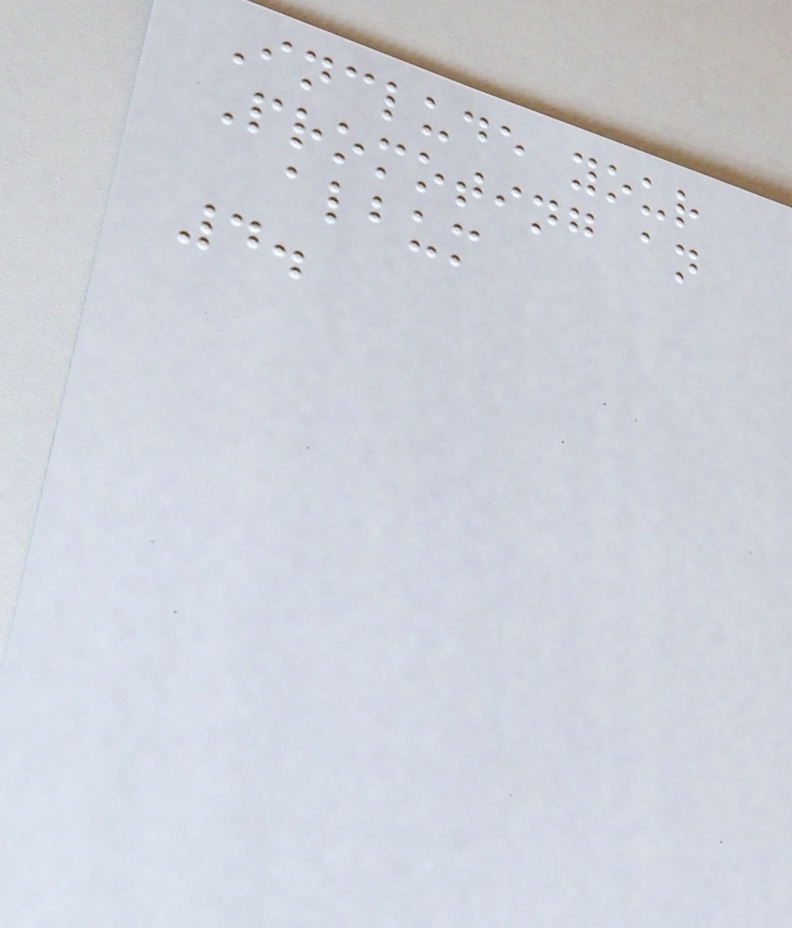Include your
Promoting an
album
4.
